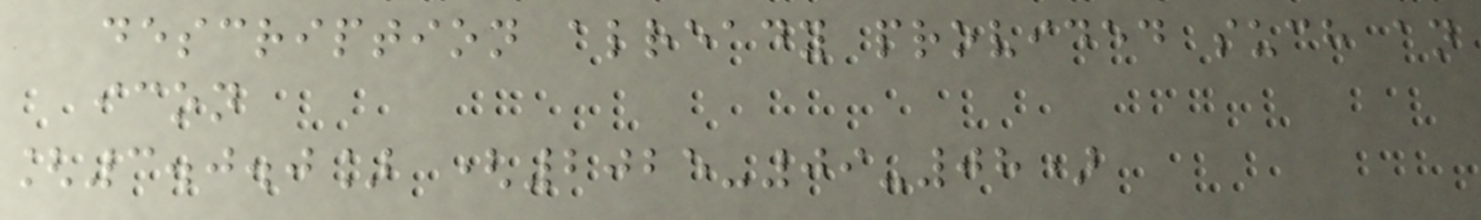description already provided such an
icon
[3.0.0] (2025-09-08)
